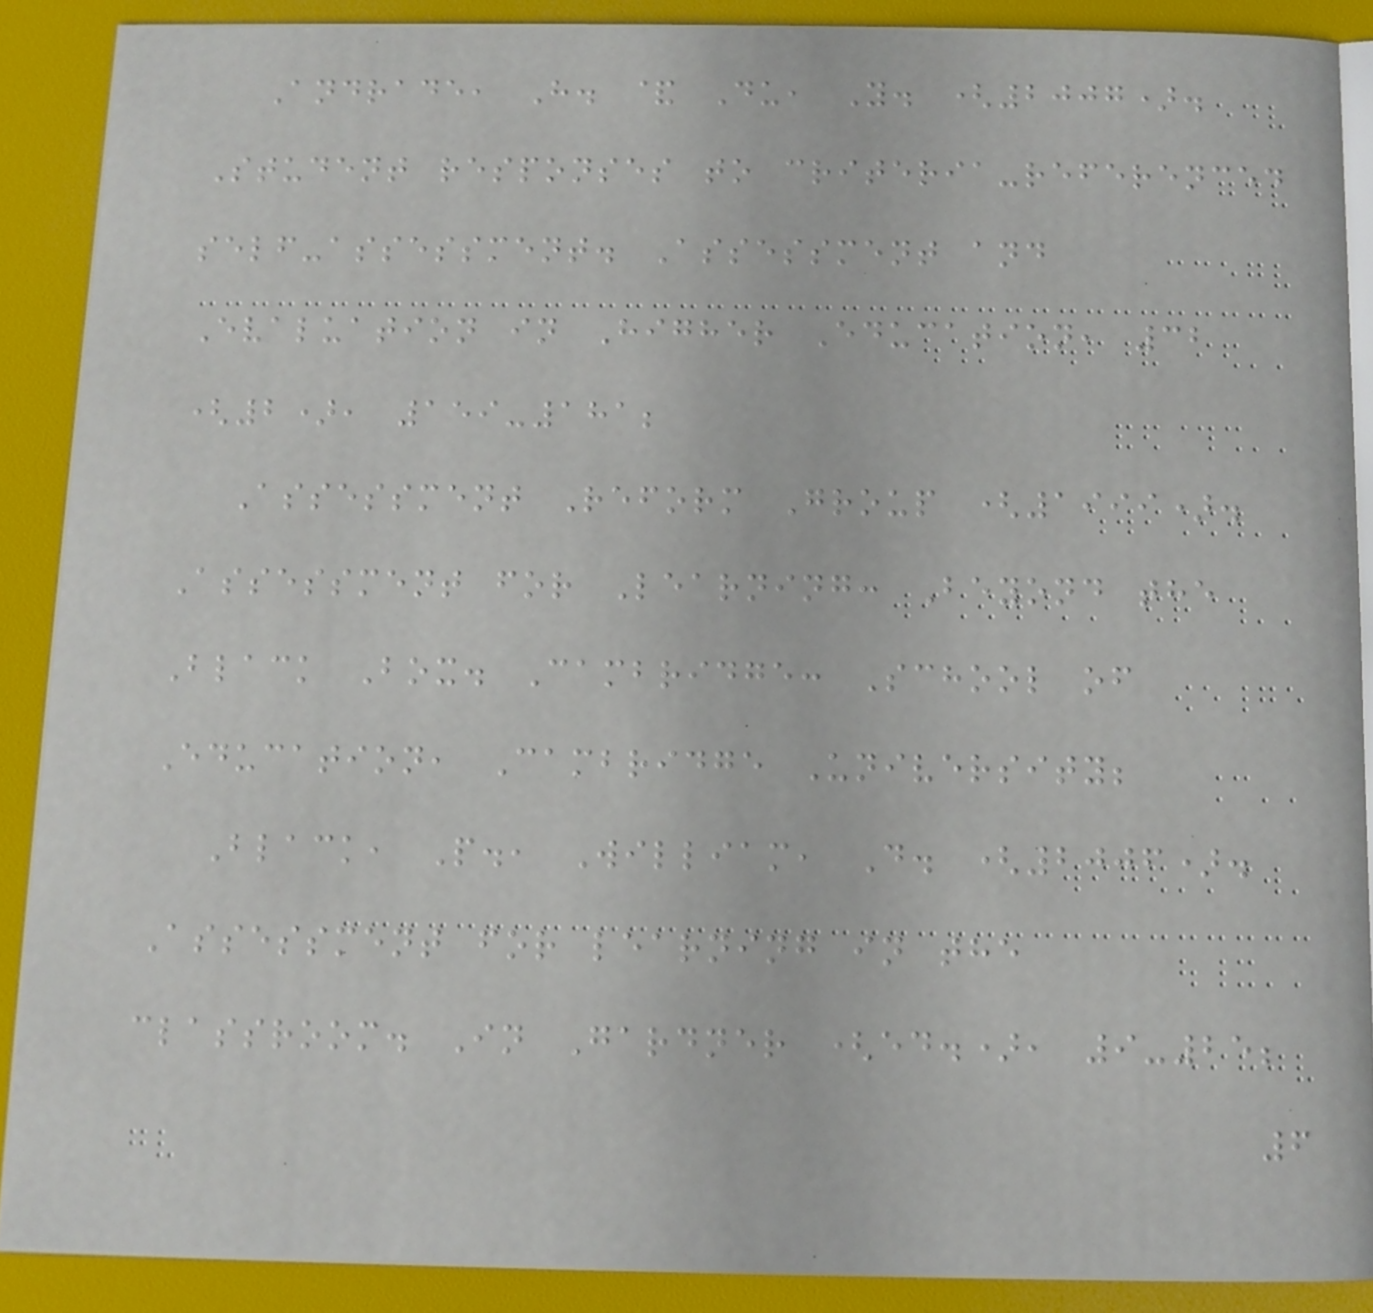Andrade, H. & Du, Y. (2007).
Student responses to criteria-referenced
self-assessment. Assessment and
Evaluation in Higher Education, 32
(2), 159-181;
Assessment Reform Group (1999).
Assessment for Learning: Beyond the
Black Box. Cambridge: School of
Education, Cambridge University;
Black, P., William, D. (2006).
Assessment for learning in the
classroom. In Gardner (ed.), 9-25;
6
